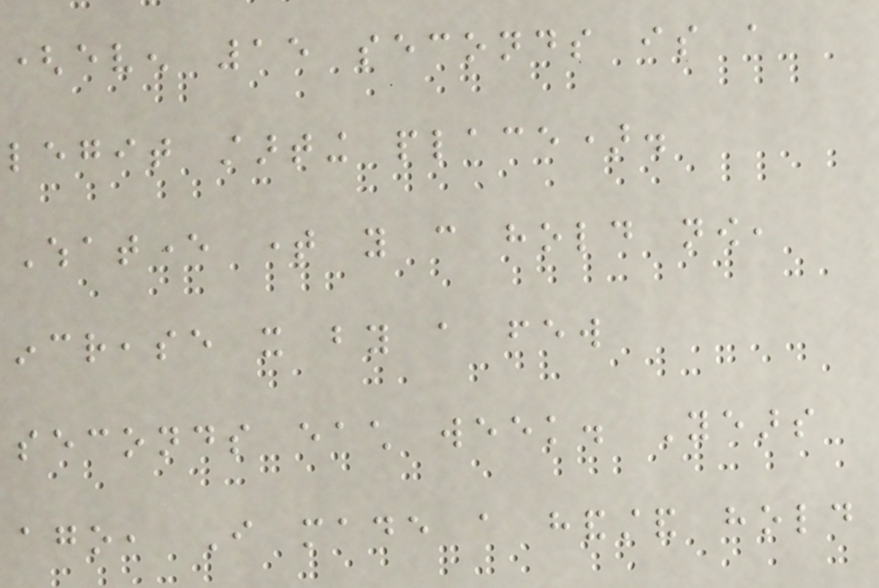(even 15 seconds is a
legit starting place).
Whatever time you can hold now,
increase it by a few
seconds each week. Years
ago, I made a handstand hold
